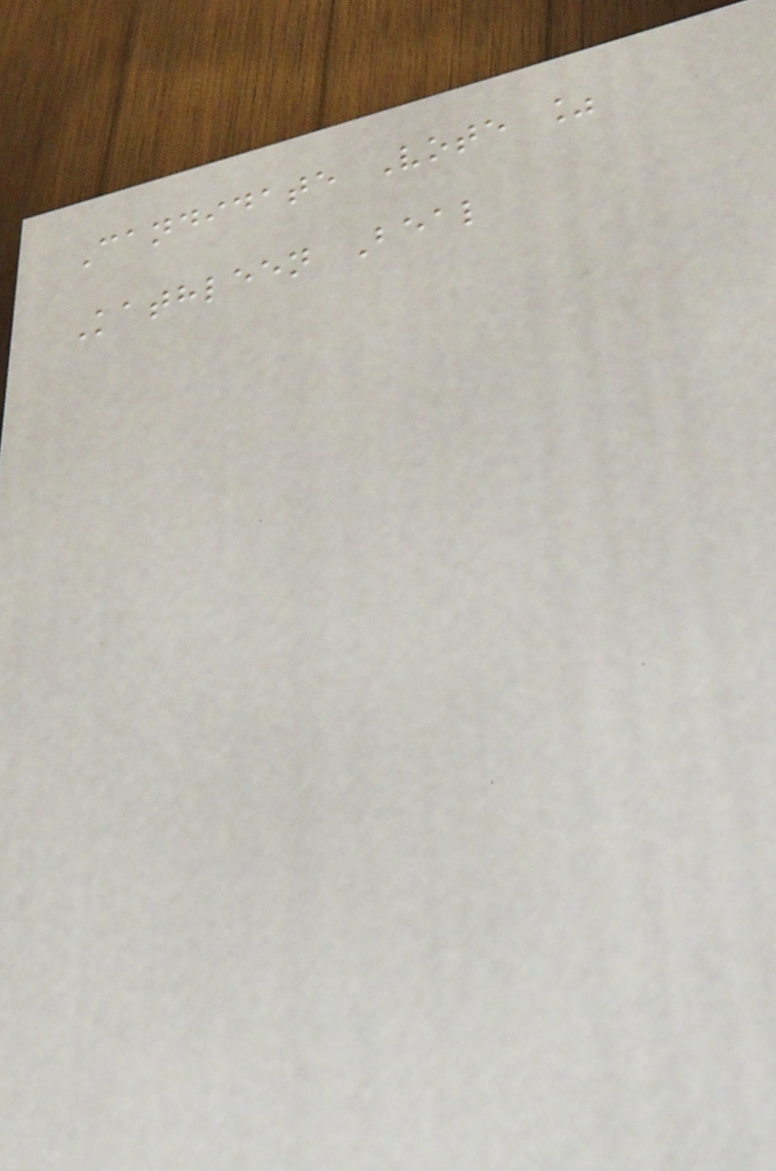Candidate Vote %
Kathleen Beal
